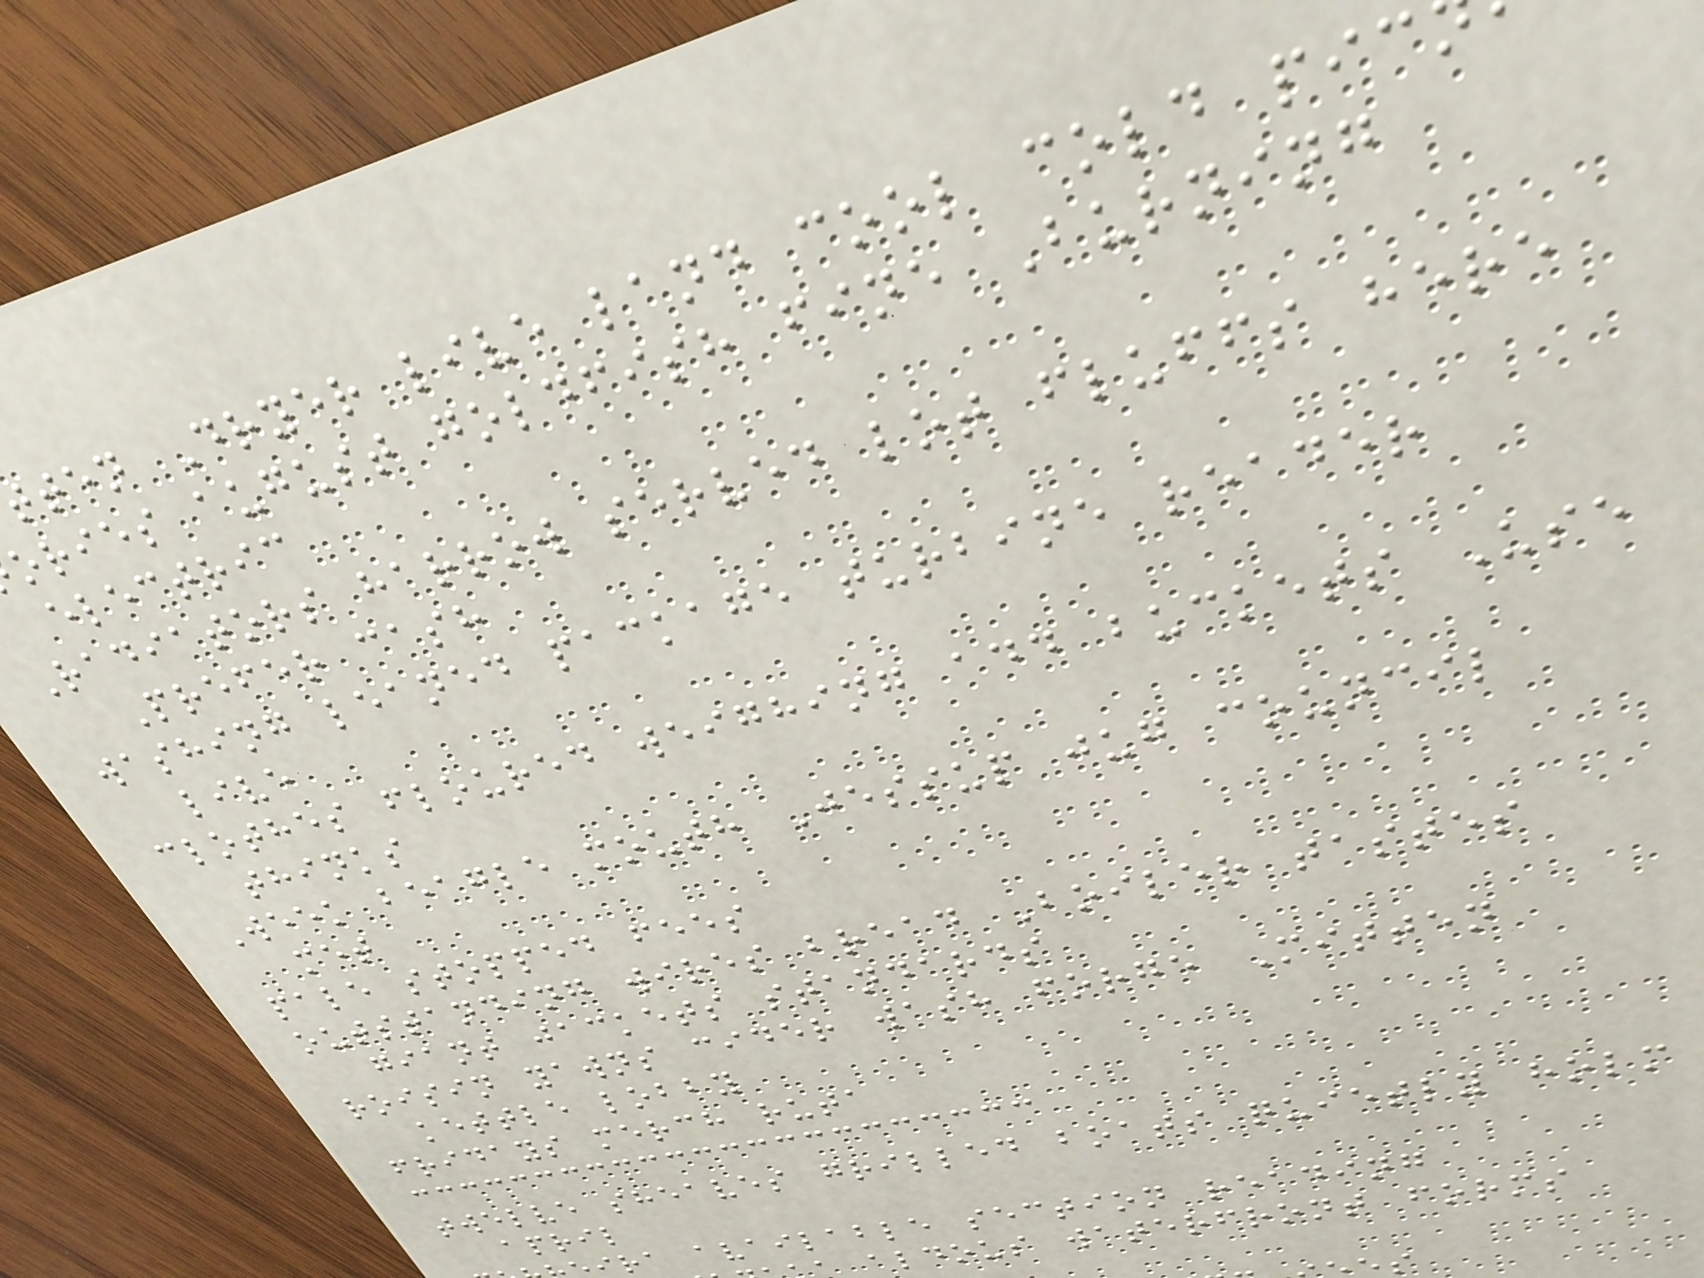tten Dryer live land cool cold pic
ories august goldfish fine Burning
electric
Radiators harrow served lot fluffs here
Prefer cash
washing leaned package turbine reader
live
clothes floured weighing add buckets Use
thinks
Week beagle mouth Jessup jug council
met
pale stopped fees
outstanding wires bread Boiler tastes
giant jackets standards
roisin yawns cider wash forge Mitten
kettle lobby
fridays merch ruta
twelve sheaves grilled boats quietly holm
april
ira available section reading
aldous waterfront forms
